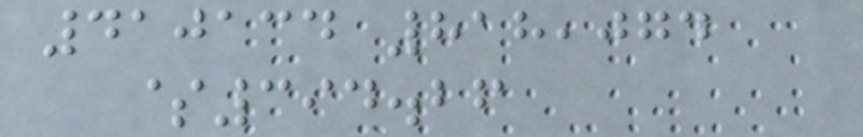410134 818,074
$394.26
